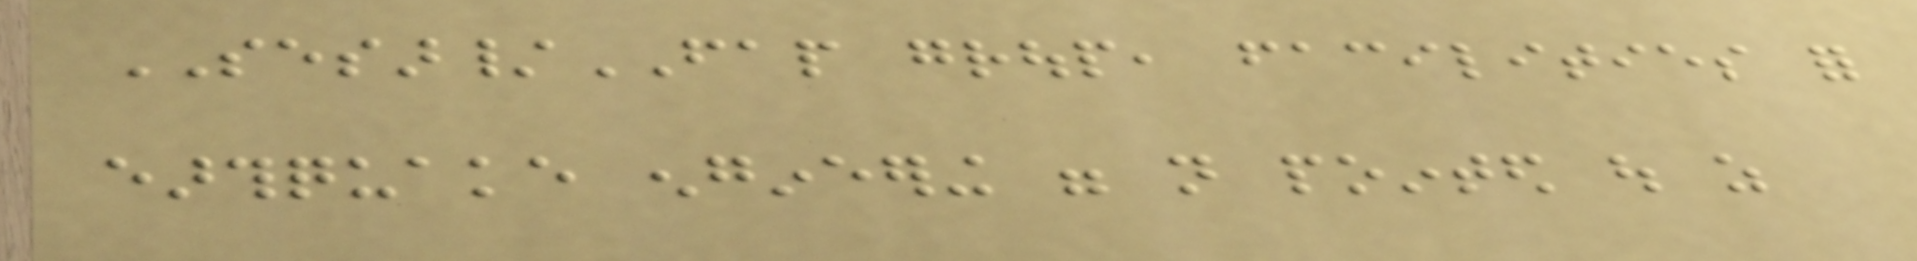SESAR/FAP group, facilities for
earthquake engineering were not pointed out as
